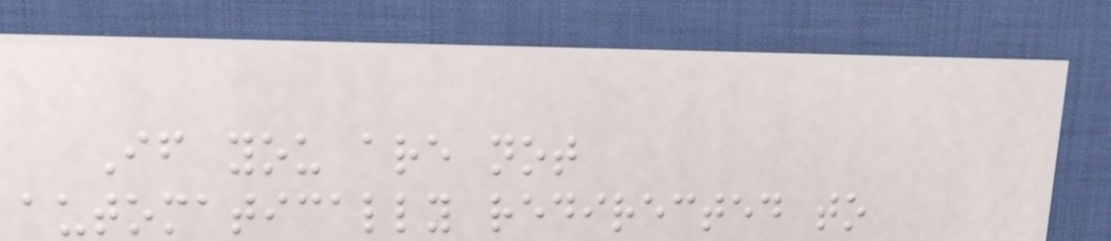If you are not
automatically redirected to
